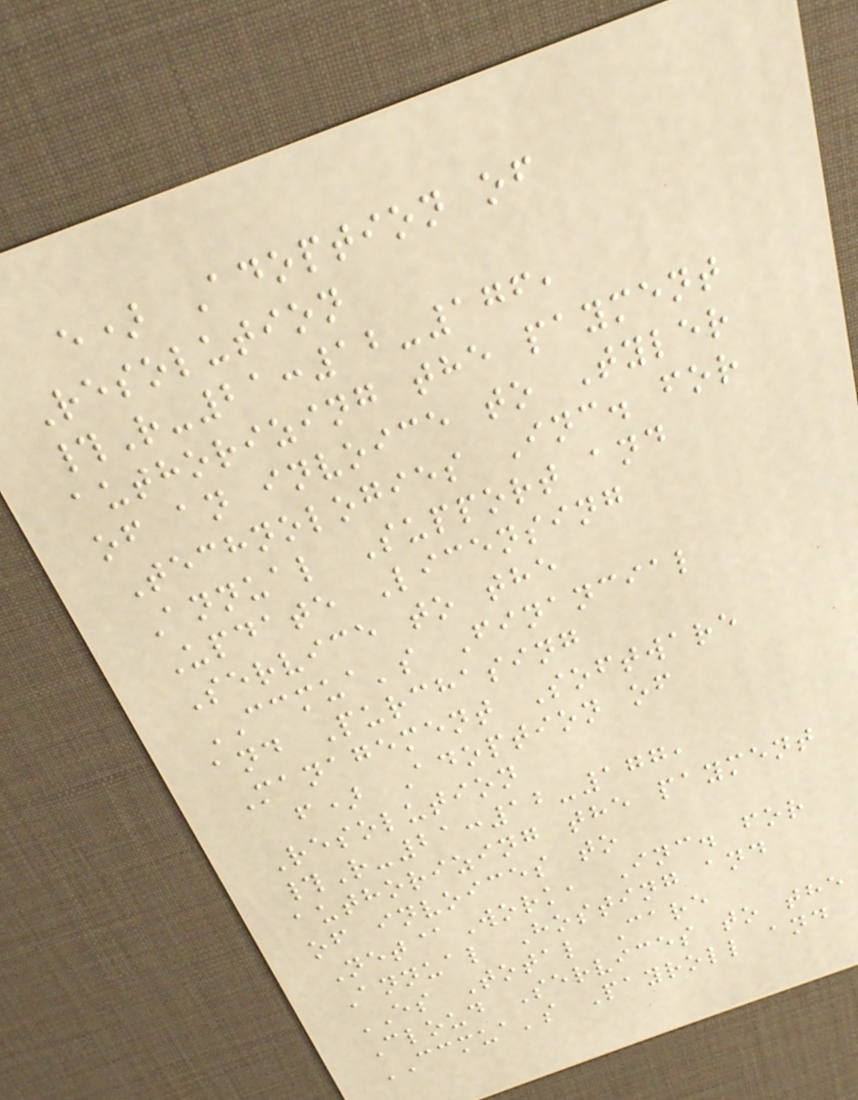e) Adoption of
Resolution
#R-21:12-176,
authorizing the payment
of an invoice to Tyler
Technologies Inc. for
Annual Support and
Update Licensing
Service to the
CCMUA's Financial
and Purchasing
Management Software
f) Adoption of
Resolution
#R-21:12-177,
authorizing the payment
of invoices to
Net@Work, Inc. for
Annual Hosting and
ES Total Care
Cloud Services to the
CCMUA's Payroll and
